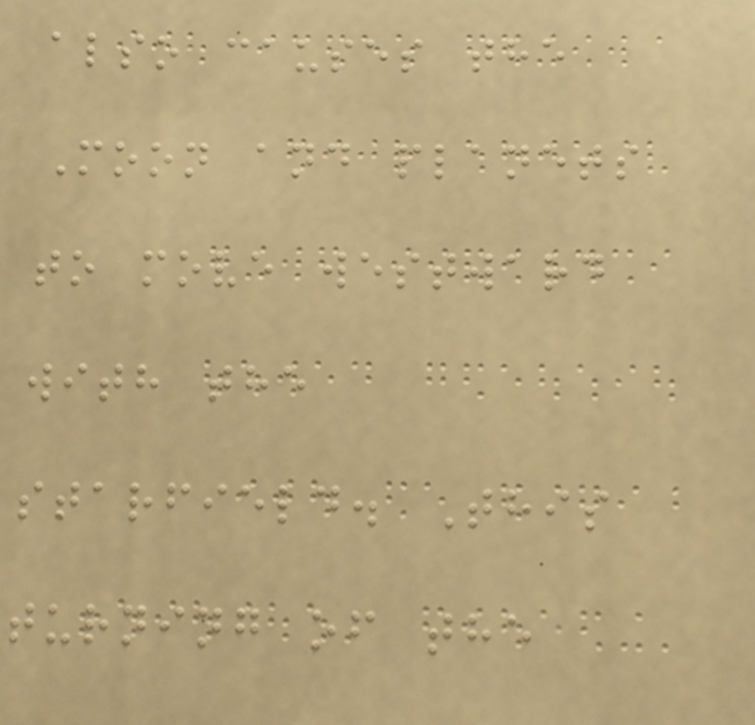also causes the
Moon and planets
to move westward
with the
starfield. This
turning of the
